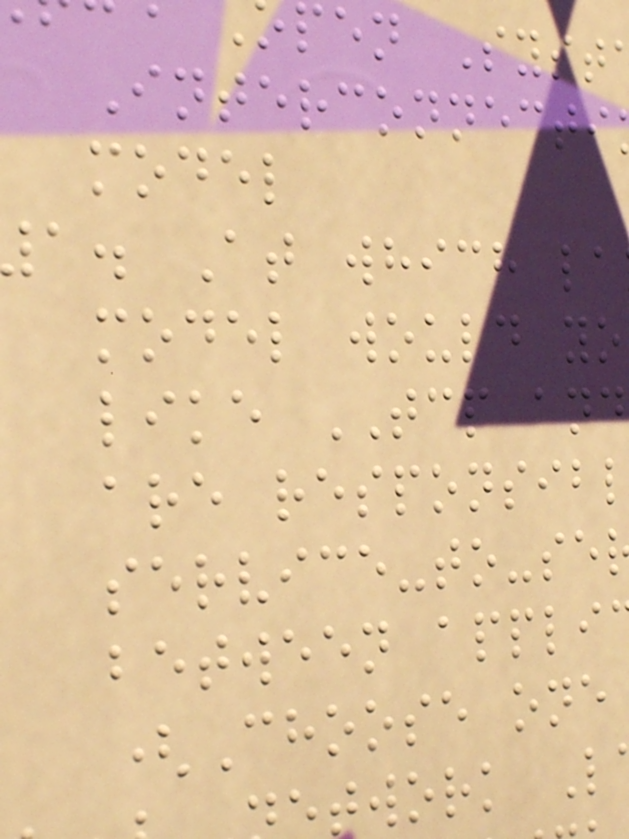pen Syst
Interconnecti
model
a. At which la
model would yo
like TCP and
are responsib
service-to-se
between appli
(Choose one
twork L
